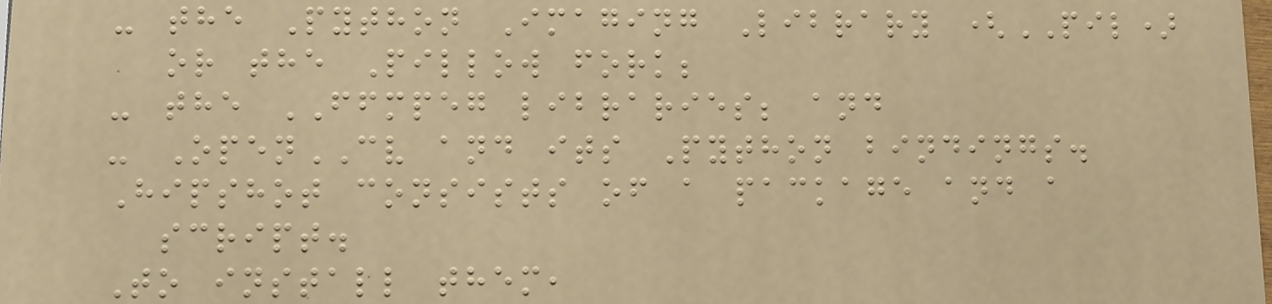- the Python Imaging Library (PIL)
or the Pillow fork;
- the FFMPEG libraries; and
- OpenCV and its Python bindings.
Hipshot consists of a package and a
script.
To install them,
